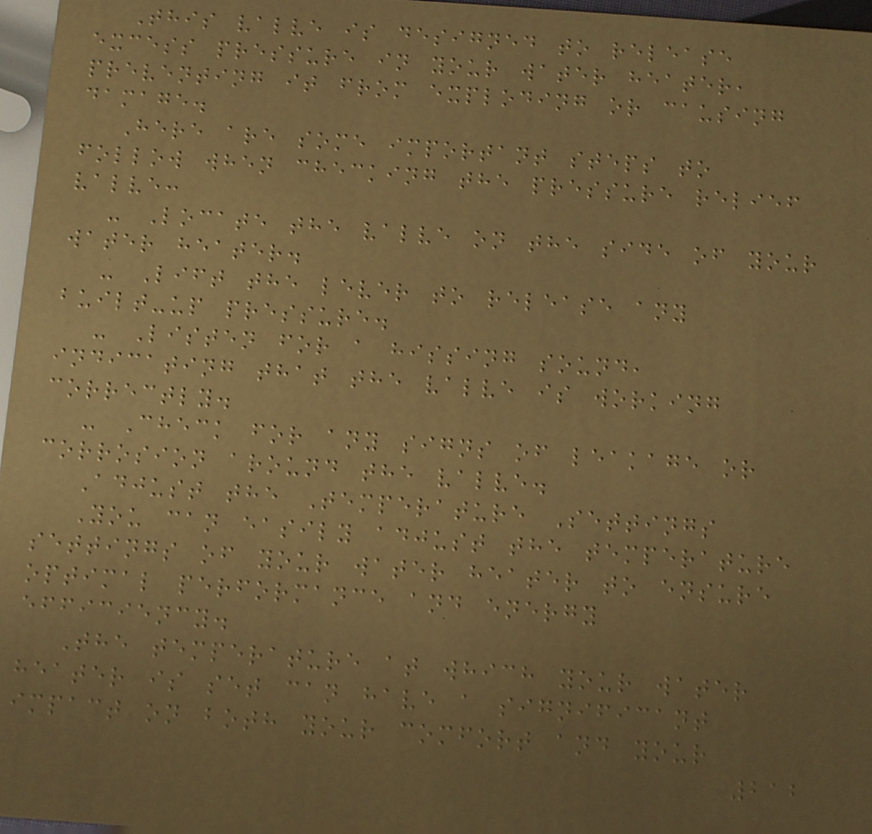This valve is designed to release
excess pressure in your water heater,
preventing it from exploding or causing
damage.
Here are some important steps to
follow when checking the pressure relief
valve:
- Locate the valve on the side of your
water heater.
- Lift the lever to release any
built-up pressure.
- Listen for a hissing sound,
indicating that the valve is working
correctly.
- Check for any signs of leakage or
corrosion around the valve.
Adjust the Temperature Settings
You can easily adjust the temperature
settings of your water heater to ensure
optimal performance and energy
efficiency.
The temperature at which your water
heater is set can have a significant
impact on both your comfort and your
212
